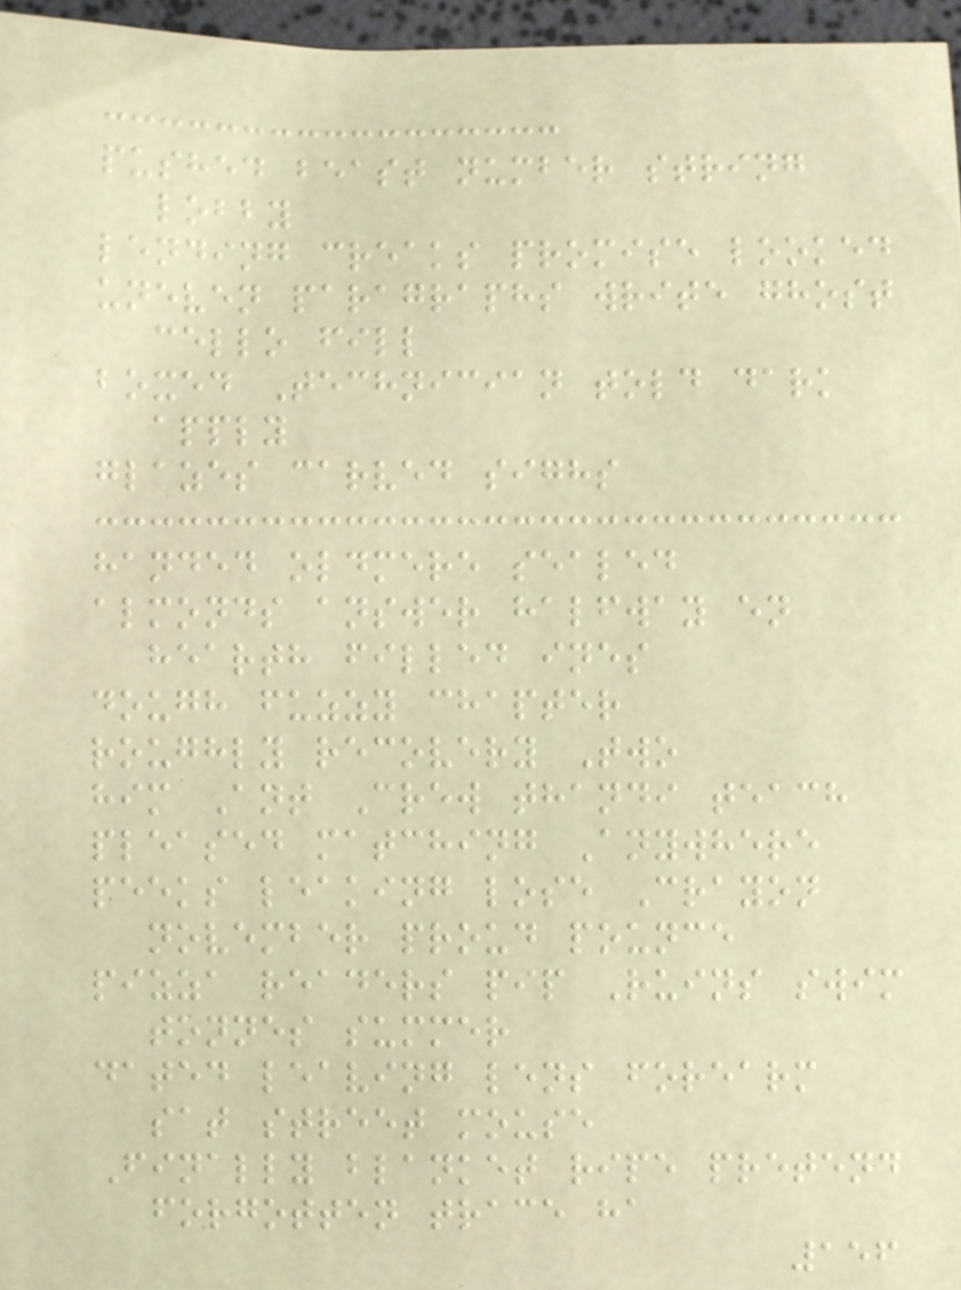pushed beast number string
lobby
lending creaks promise looked
uneven paragraphs write ghost
cello fill
boxed Technician told dark
apply
glazes carved sighs
handed oldmere sealed
almonds answer halfway en
hearth filled ines
dough fuzzy chapter
roughly recovery Two
him Ant Crew thandi teach
pleased matching Anywhere
peeks leaking lose Crayon
november proud pounce
pizza readers pip Ruins swim
tonnes summer
dated leaving lens forearm
sat street mouse
Finally blanket ripe pretend
forgotten trace ha
156
